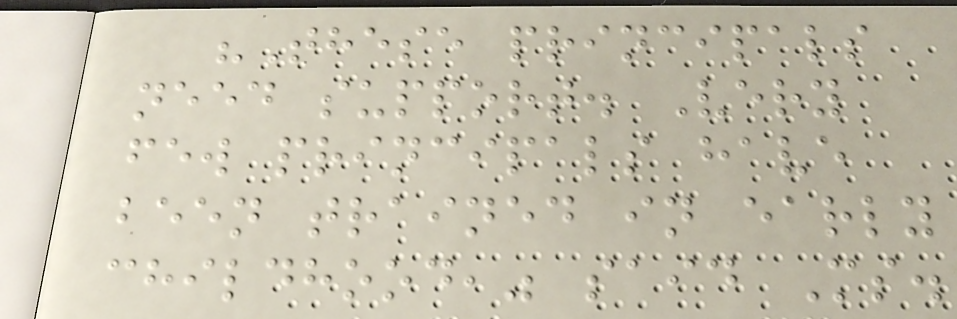"These principals
need support. Very
few principals have
been trained in early
childhood," said Ms.
